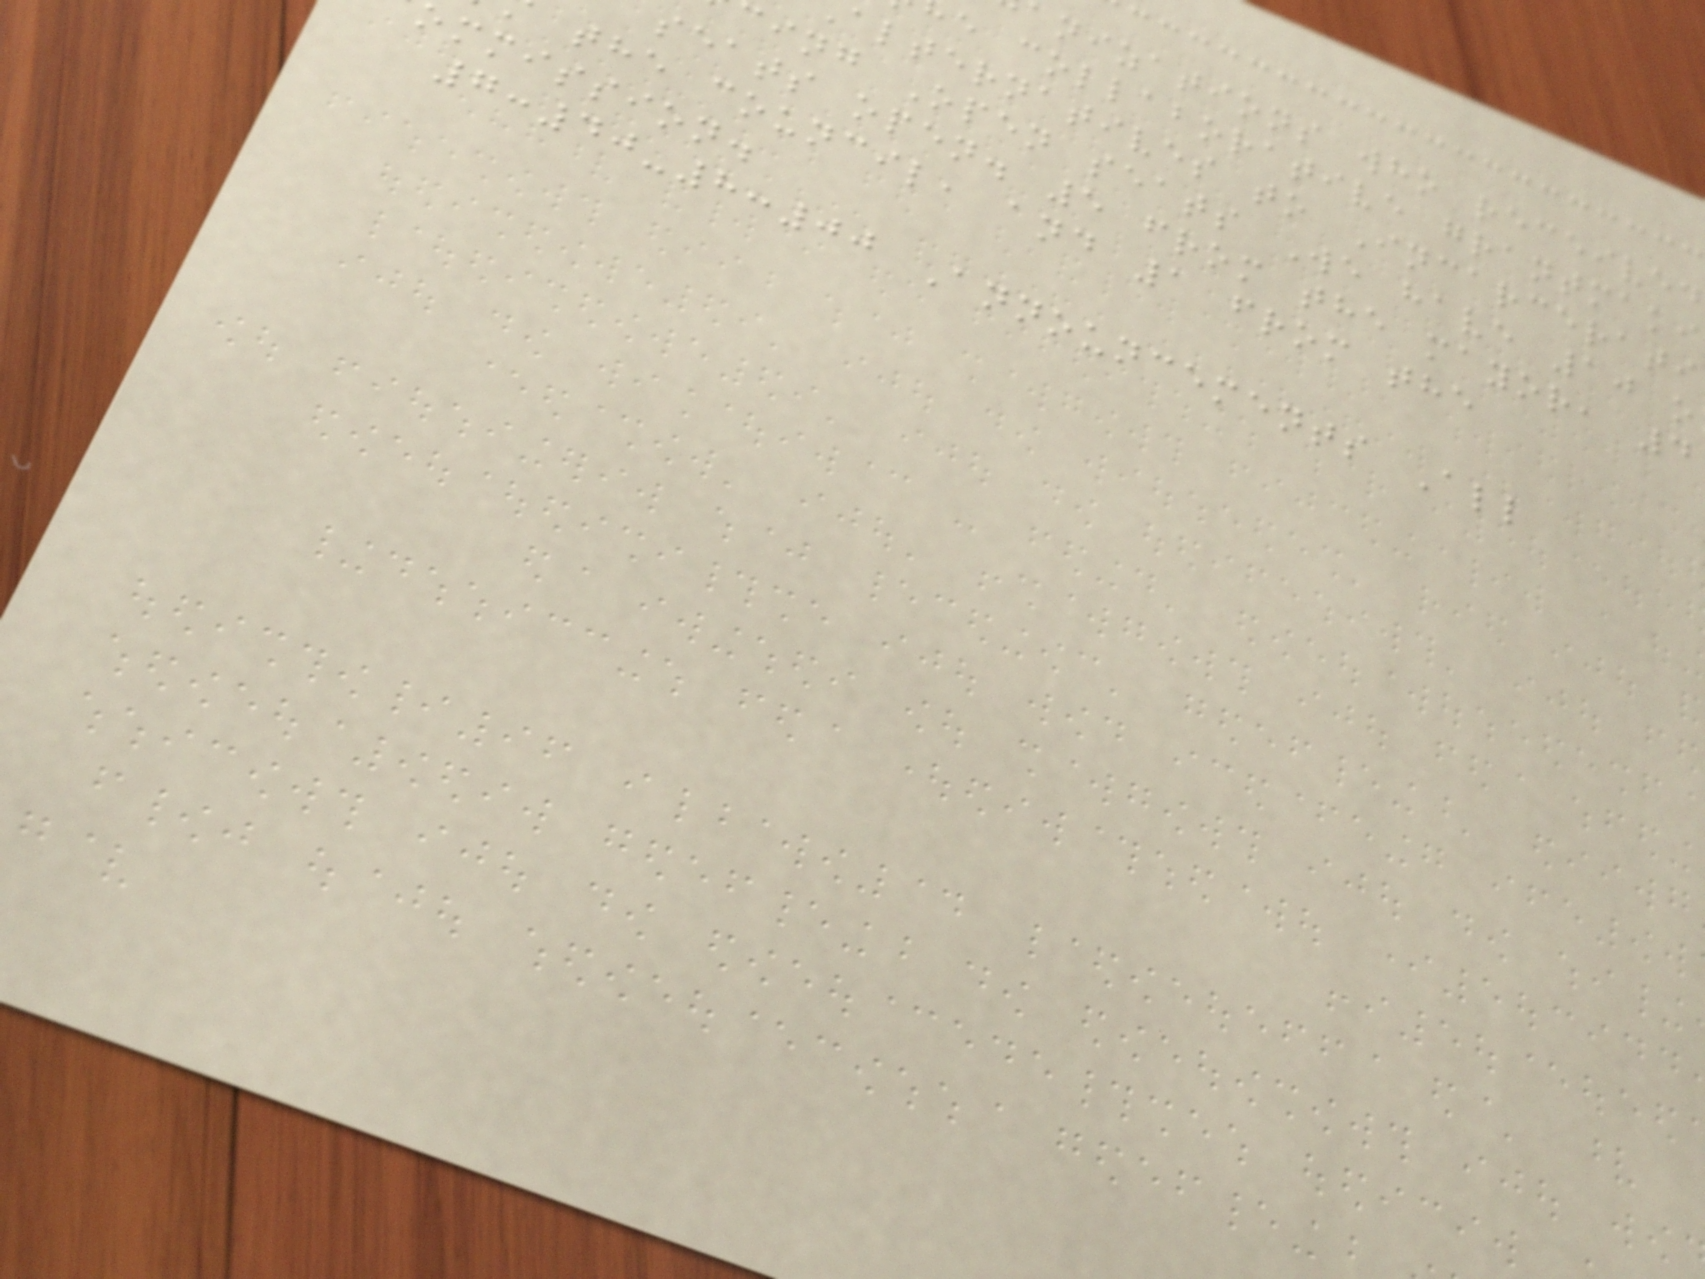anizations who received
e collaborative grantmaki
alternatives to Incarcerati
cing Open seats We have 10 o
seats open. 5 from the mayor, 4
the council, and 1 from the
ommission.
7:40-8:00 Announcements All
